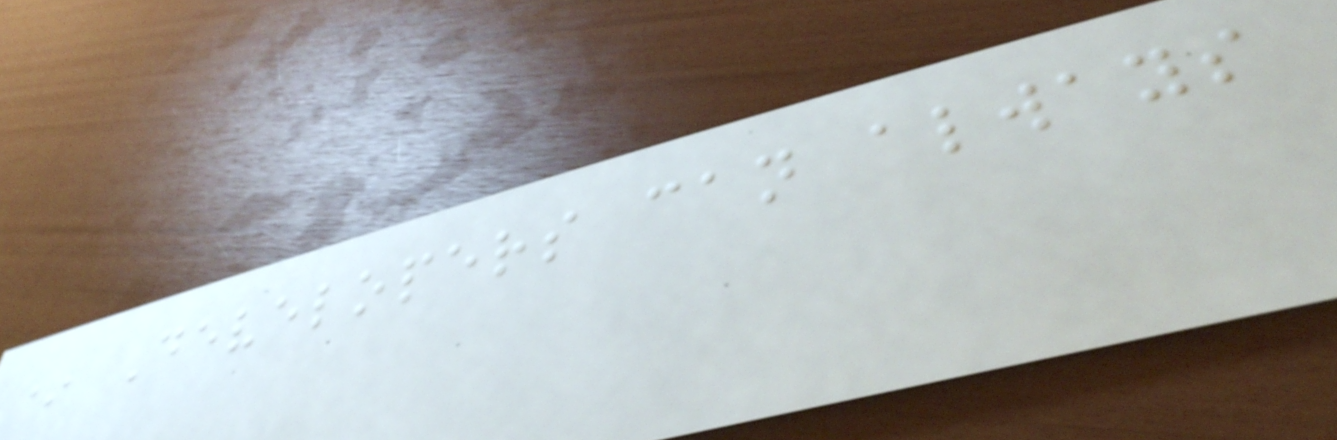* Developers can always
